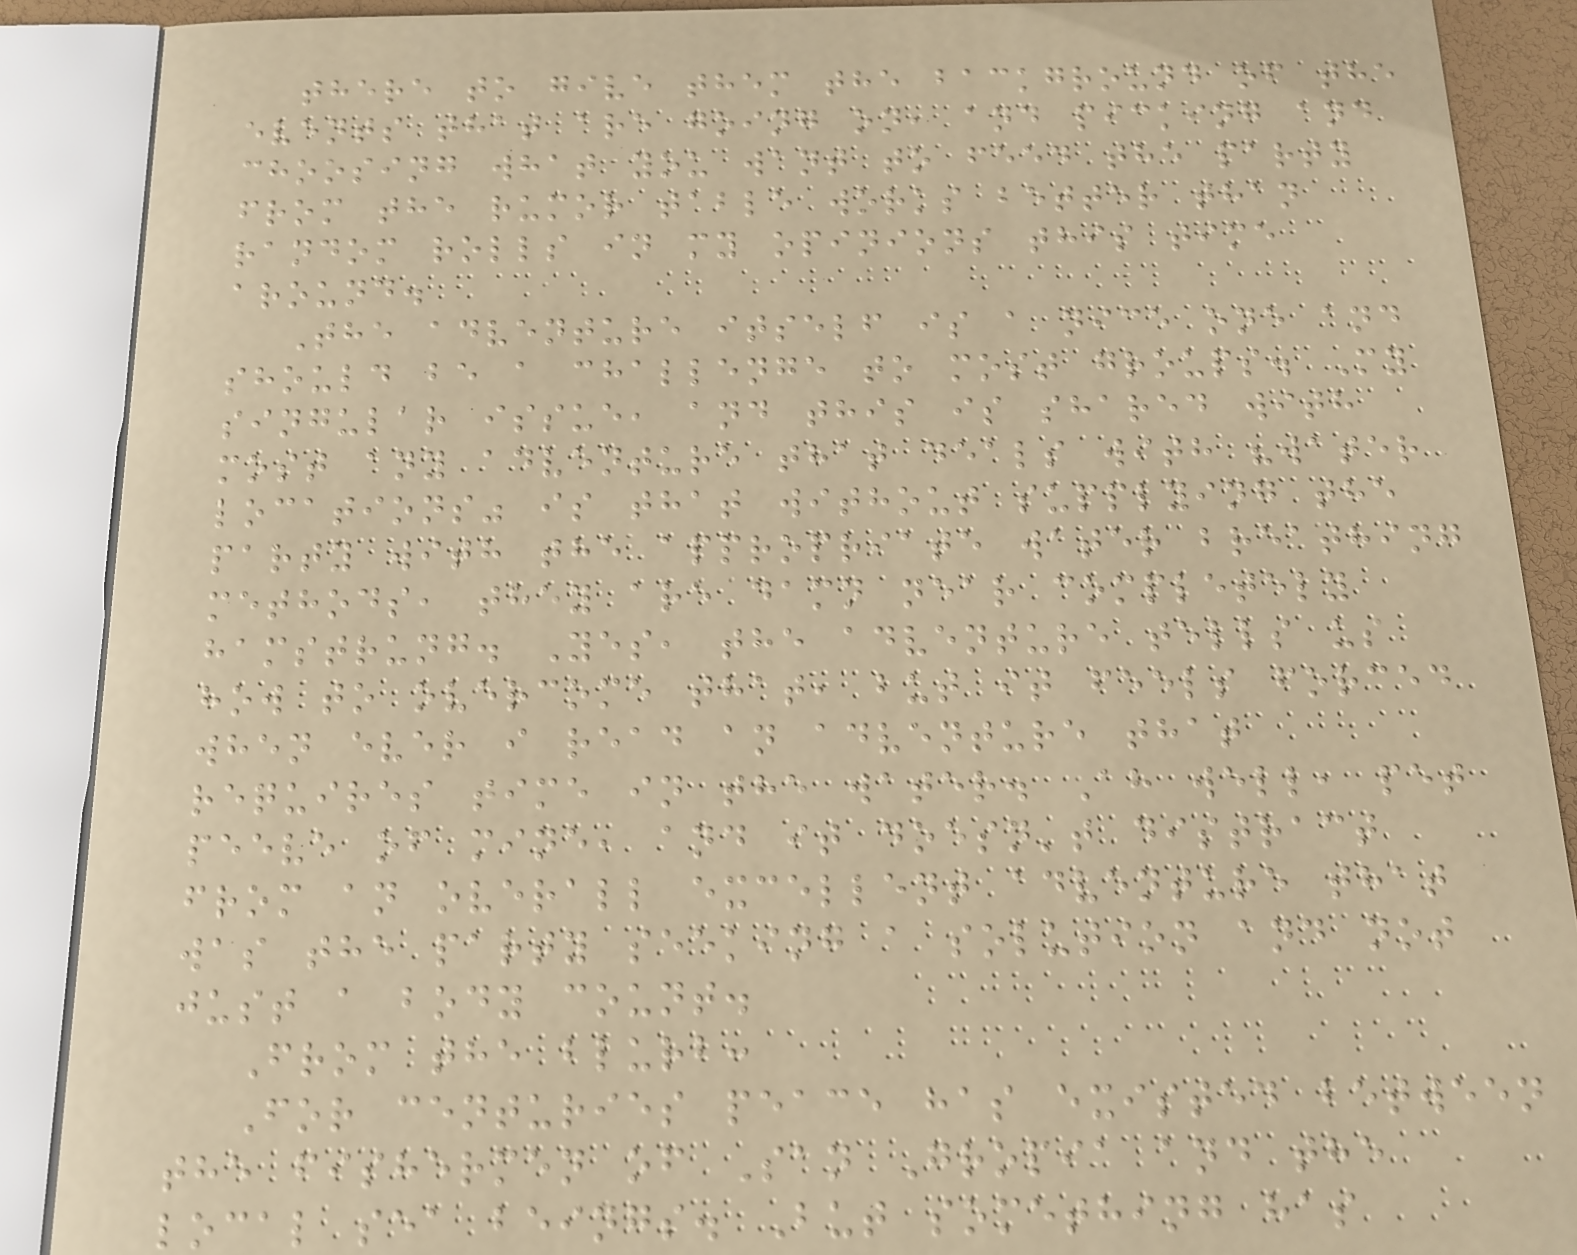there to give them the background of the
events that are going on, and picking and
choosing what you want to feed the party
from the rumor table works better than
random rolls in my opinions this time
around.
The adventure itself is a nice one and
should be a challenge to most groups. My
singular issue, and this is shared with
most any adventure that deals with "water
locations" is that without supplying the
party with the appropriate water breathing
methods, they are damn near completely
hamstrung. Yes, the adventure tells us
how to overcome that, but it feels forced
when ever i read an adventure that
requires time in the water. Ah well, pet
peeve of mine, and it doesn't distract
from an overall excellent adventure that
was the party seeking a solution and not
just a body count.
From the blurb:
For centuries peace has existed between
the fishermen of San Gropia and the
local sea beings. But something has
